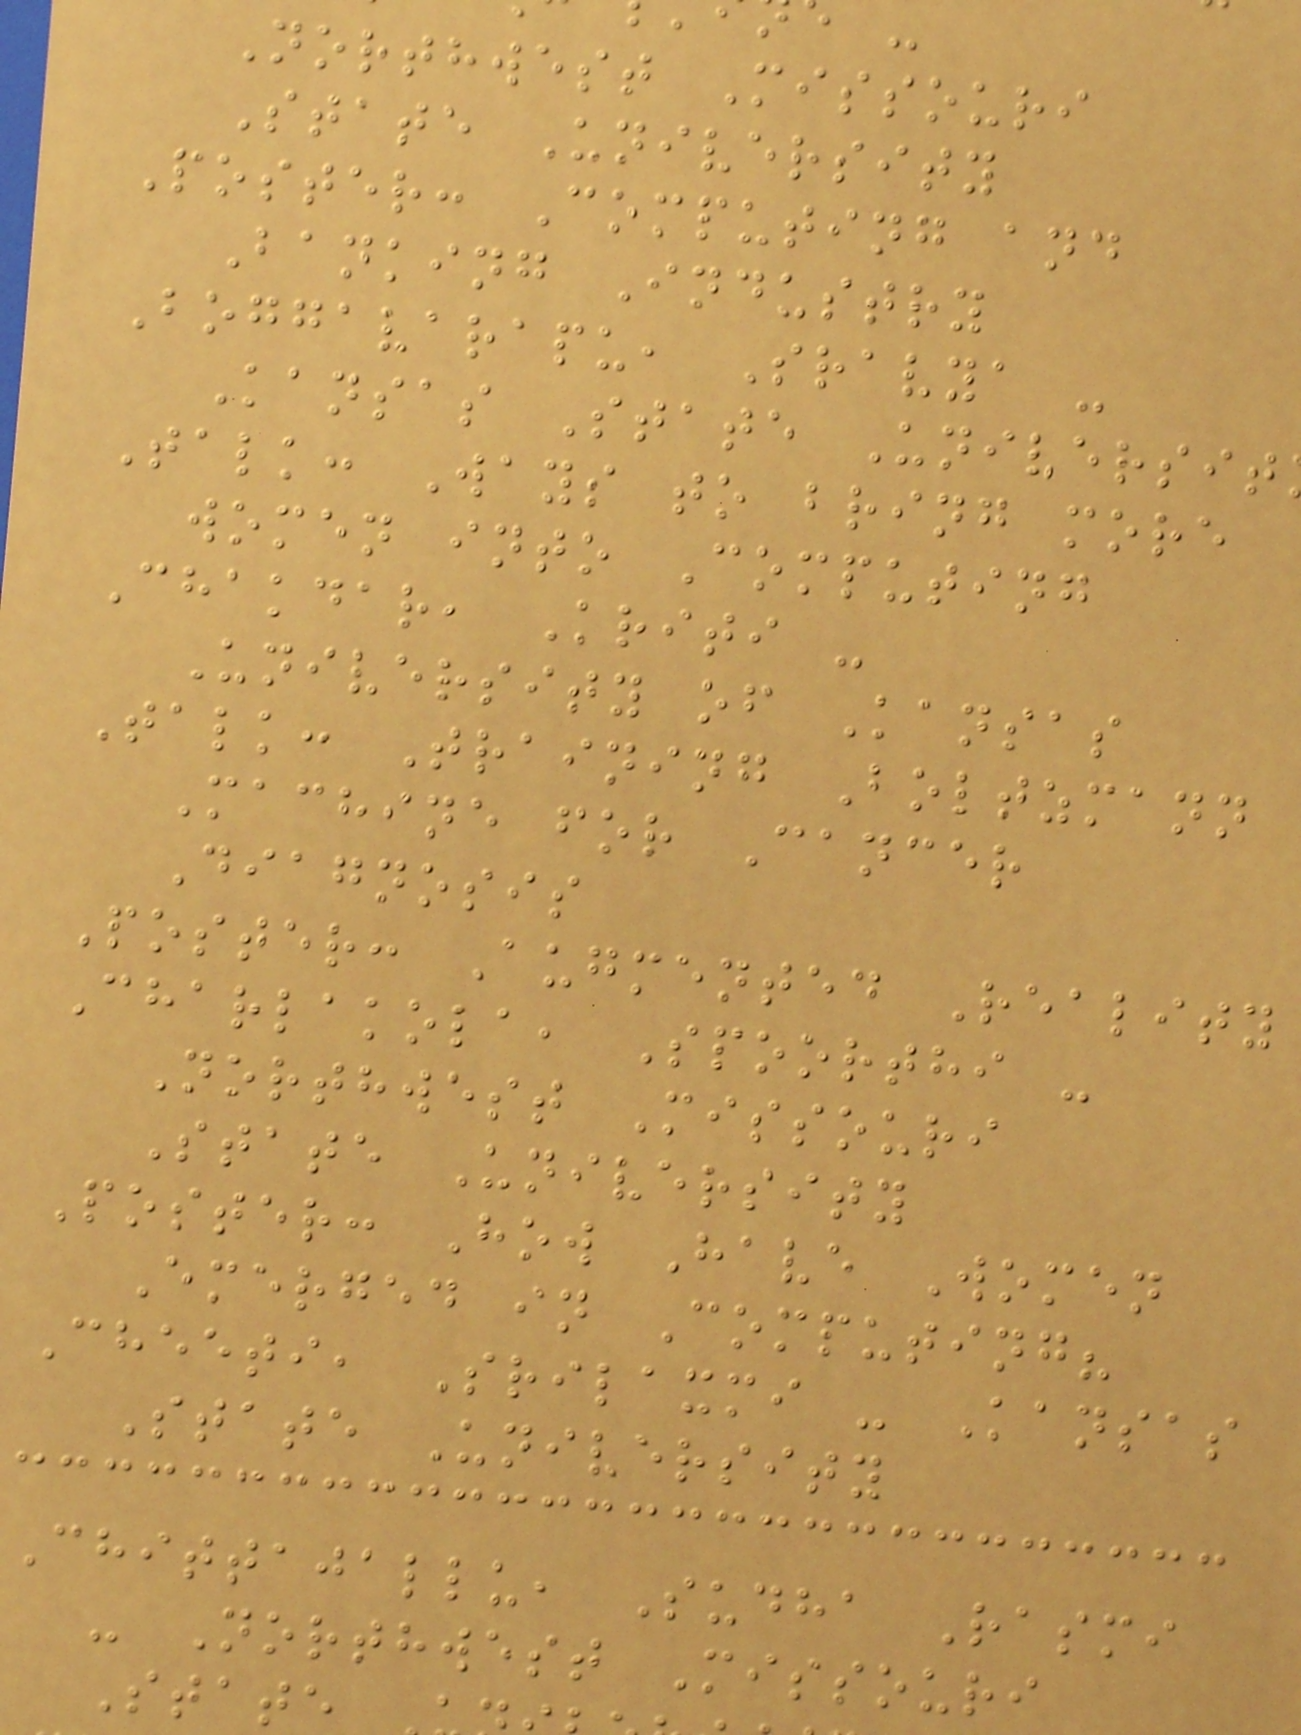Northwest Missouri
State University
Poster: Computing and
Banking Industry
Boggavarapu, Sravya -
Kansas State Universit
Talk: Ways to bring more
women into Computing
Chakdar, Kriti -
University of Kansas
Talk: Training Boltzmann
Machine for Cancer
Diagnosis
Poster: Augmented Reality
Charlakola, Spoorthi -
Northwest Missouri
State University
Poster: How Have Women
Emerged in Computing?
Cheeti, Srilaxmi - Kansas
State University
Chittajallu, Sudha Rasmi
- Northwest Missouri
State
